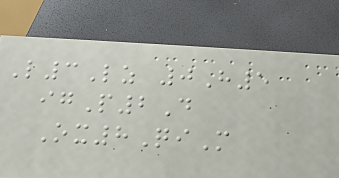L3Lz 0H5
igP2D
Ox8QiM
